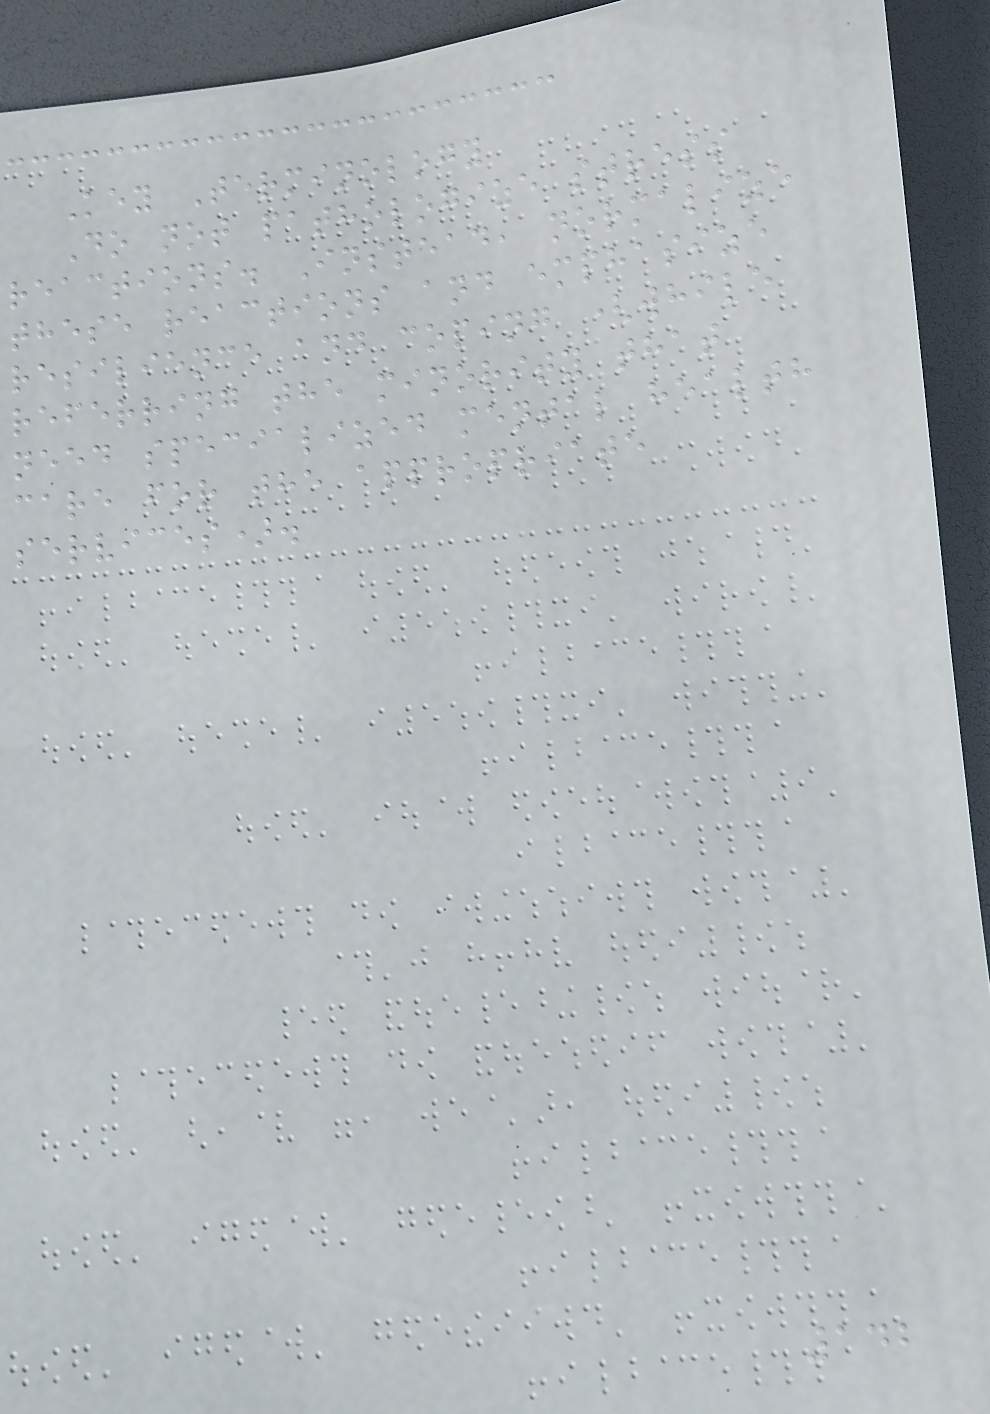Key Terminology
Do not pathologize stress
reactions. Instead, normalize
these reactions and emphasize
resilience and coping (while
referring the minority that
need specialized mental health
care for the appropriate
services).
142
